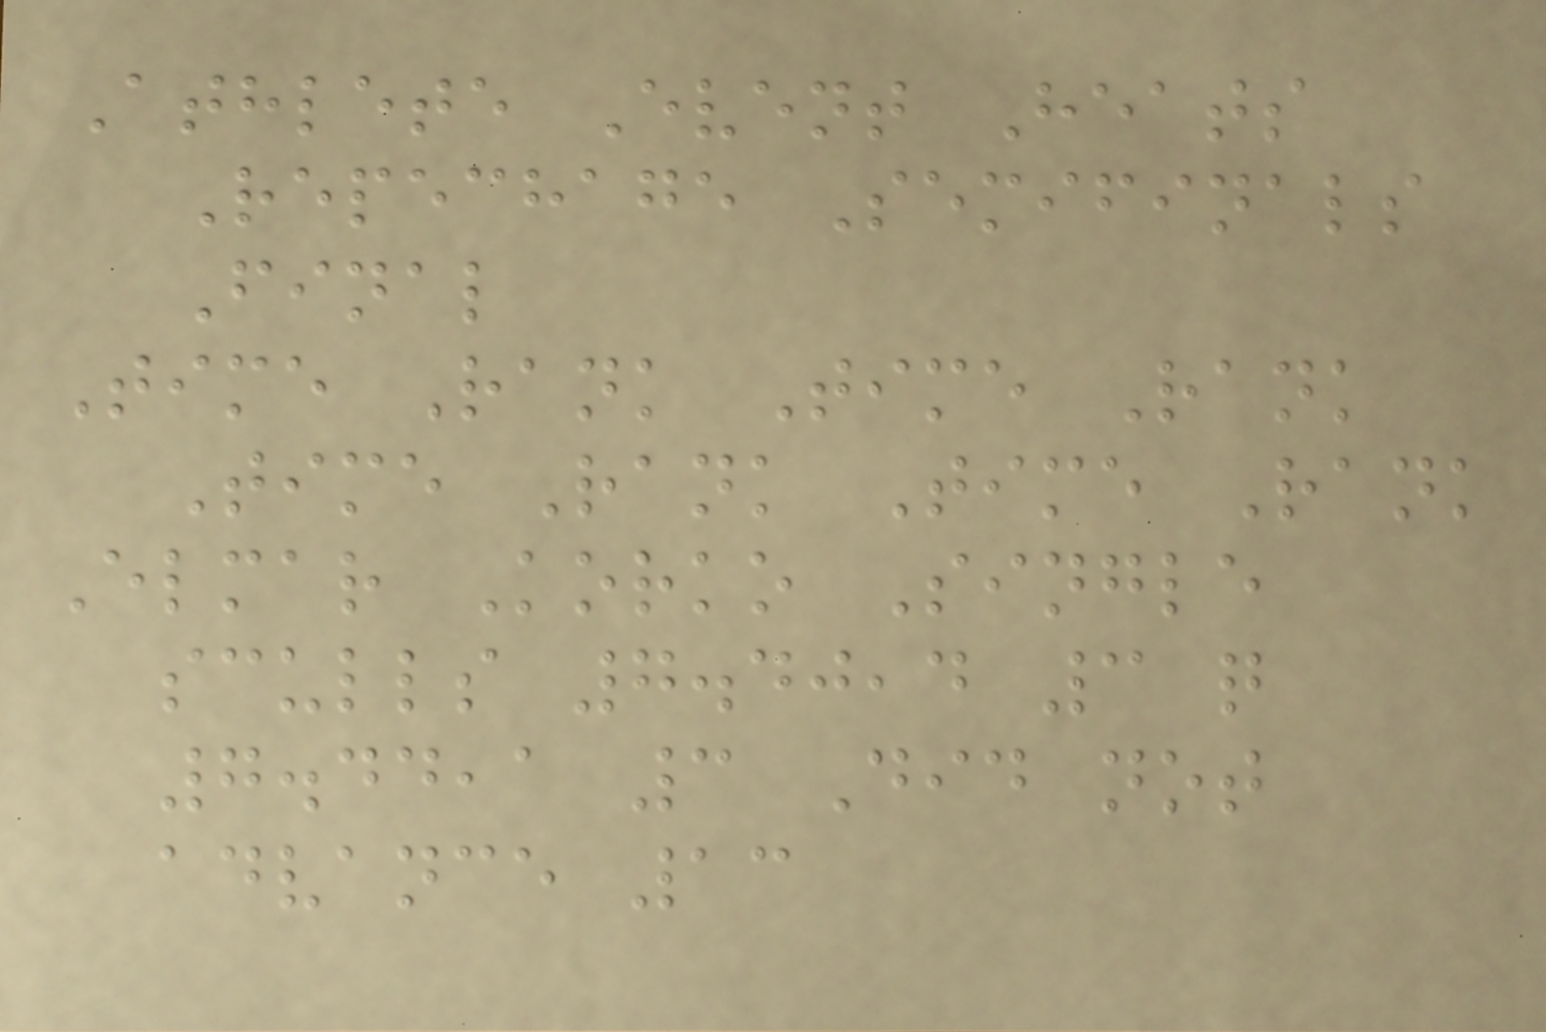Athlete Event Heats
Repechage Semifinals
Final
Time Rank Time Rank
Time Rank Time Rank
Elmar Korko Single
sculls 7.40,4 3 q
7.44,1 3 Did not
advance 13
